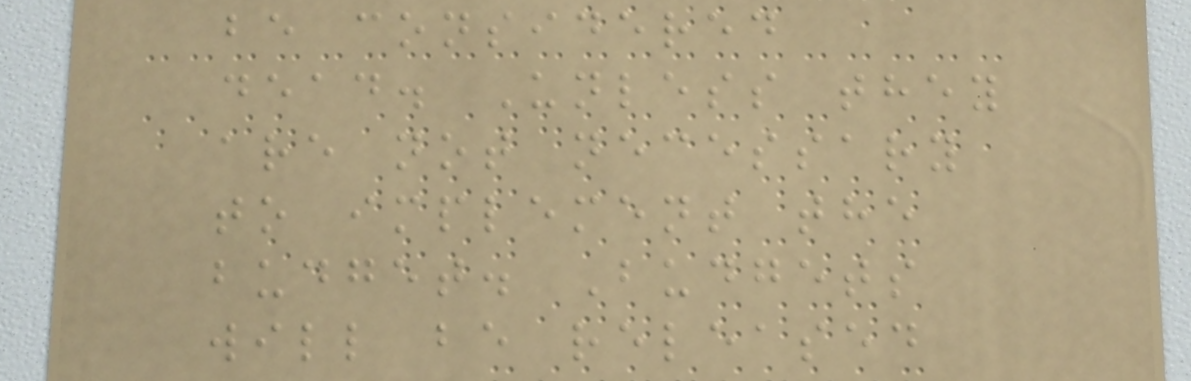be considered
dead. Unless they
are not necessary
to implement the
budget. Budgets
will be released
